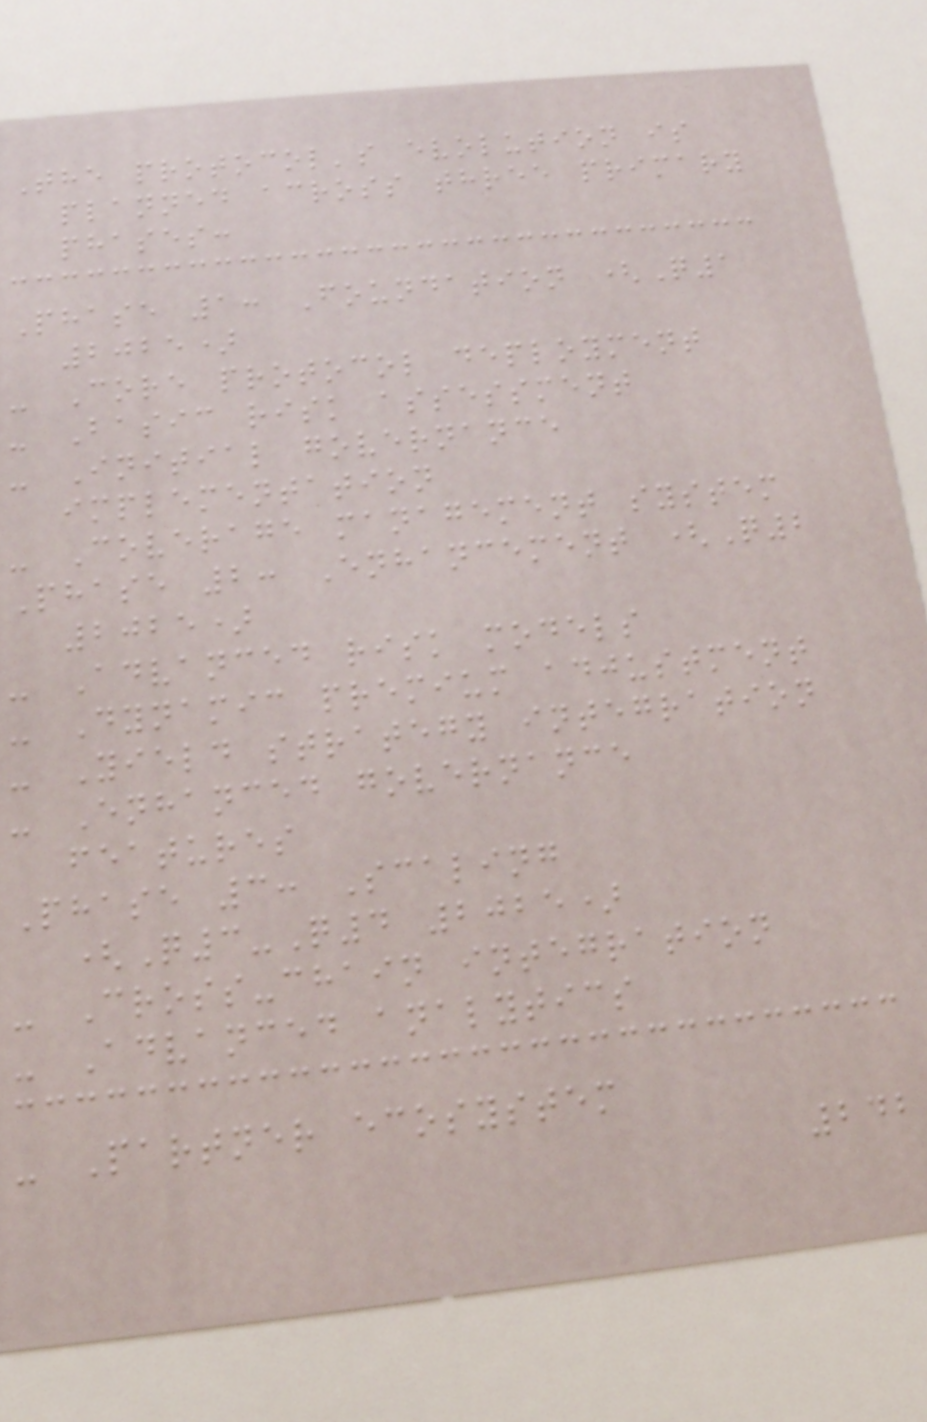The protocol's evolution is
planned across three primary
phases:
Phase 1: Foundation (Q1
2025)
- Core protocol deployment
- Basic risk assessment
- Initial governance
implementation
- Coverage management system
Phase 2: Enhancement (Q2
2025)
- Advanced risk models
- Dynamic premium adjustment
- Yield strategy integration
- Enhanced governance
features
Phase 3: Scaling
(Q3-Q4 2025)
- Cross-chain integration
- Advanced analytics
- Partner ecosystem
242
